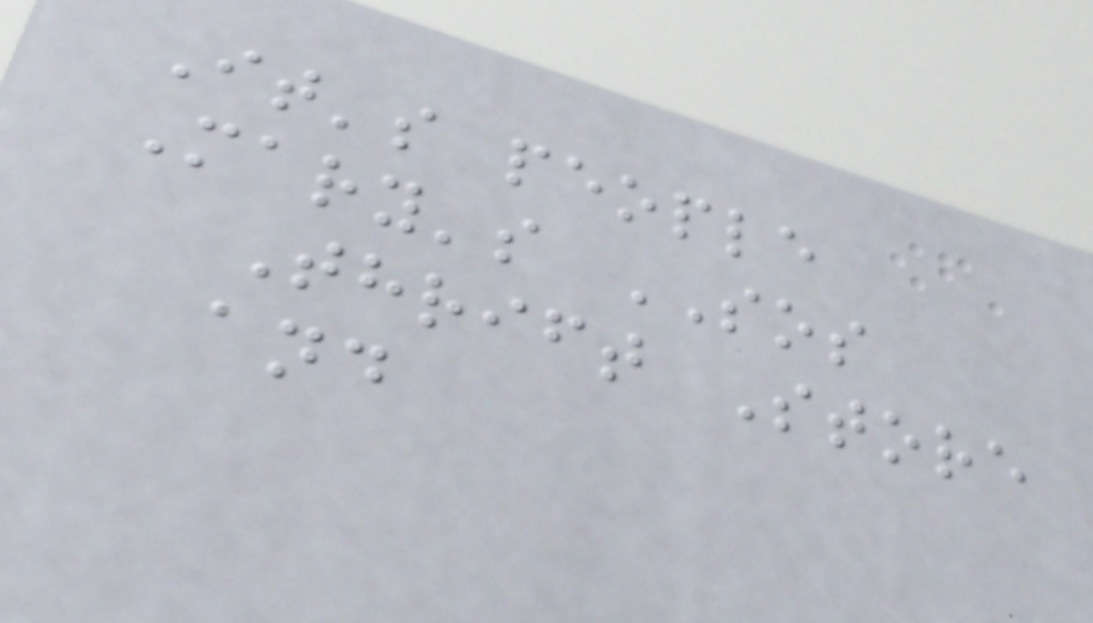It's people
Mary's SOS
Thrift Store
and
